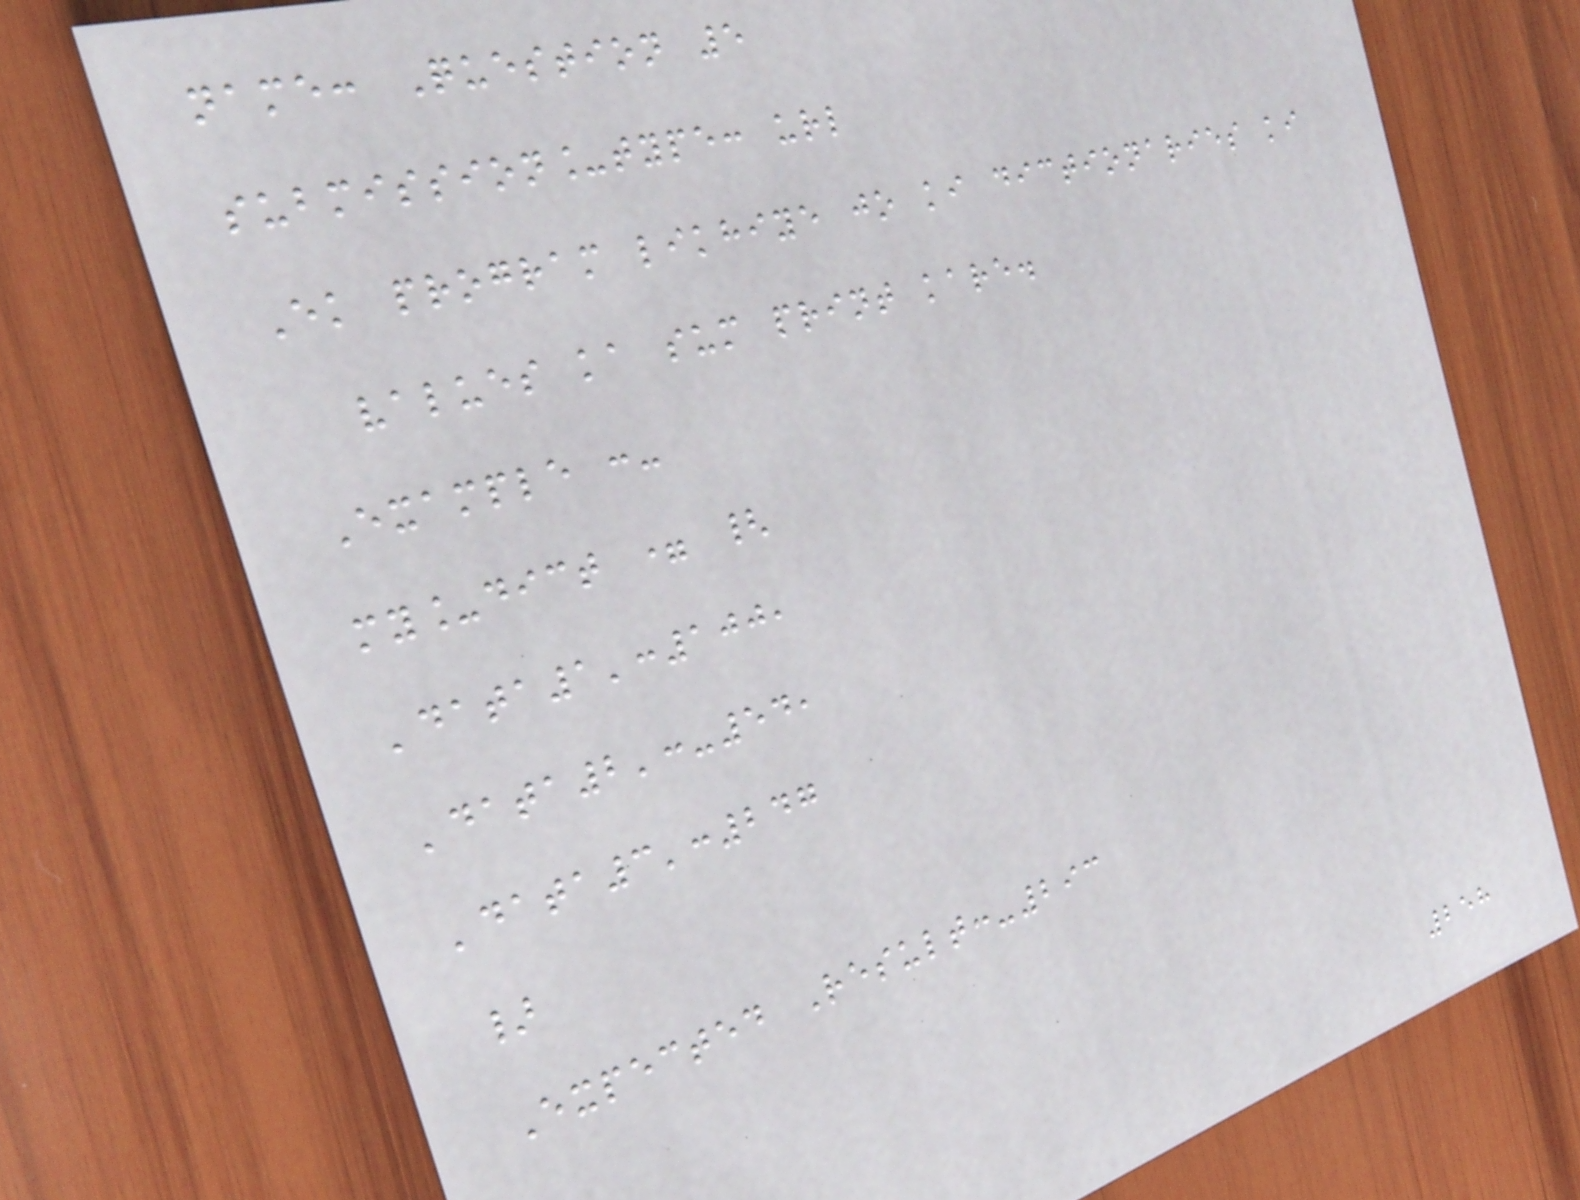name: Question 5
submission_type: url
Ek program likhiye jo ki dictionaries ki
values ka sum print kare.
Example :-
my_dict = {
'data1':100,
'data2':-54,
'data3':247
}
Expected Result:-293
258
